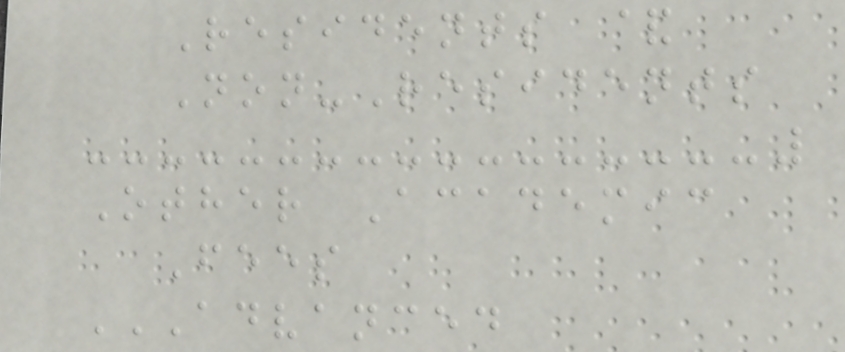Residents &
Non-Residents
Other Academic
Fees
ADVANCED
